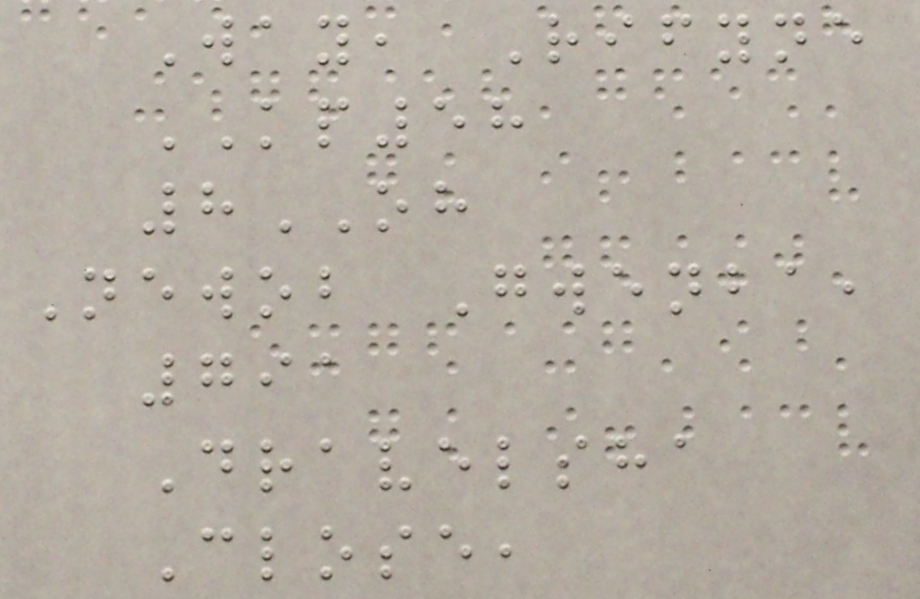Way, Rifyne
KP58
8OH
Newob Gwenba,
791
Dravelsha
Close,
